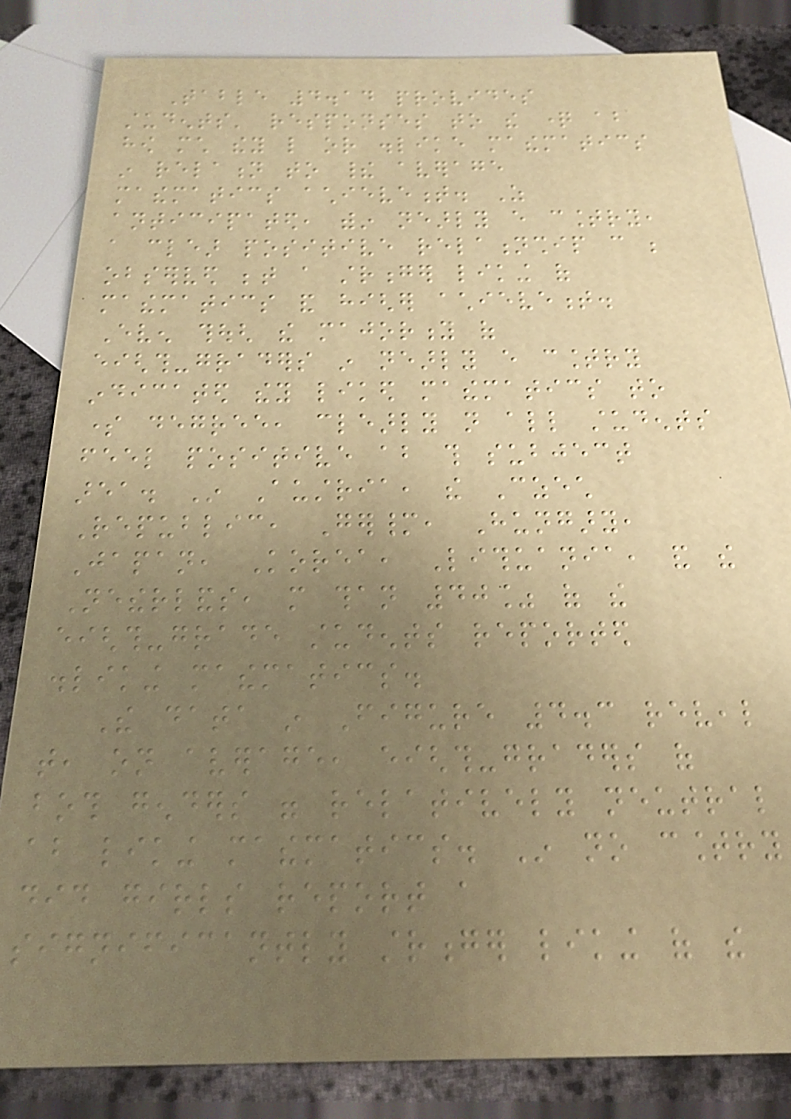Table 4.14 provides
students' responses to the question about
how much they like or dislike mathematics
in relation to their average
mathematics achievement. As
anticipated, within nearly every country,
a clear positive relationship can be
observed between a stronger liking of
mathematics and higher achievement.
Even though the majority of
eighth-graders in nearly every country
indicated they liked mathematics to
some degree, clearly not all students
feel positive about this subject
area. In Austria, the Czech
Republic, Germany, Hungary,
Japan, Korea, Lithuania, and the
Netherlands, more than 40% of the
eighth-grade students reported
disliking mathematics.
The data in Figure 4.3 reveal
that, on average, eighth-graders of
both genders were relatively neutral
about liking mathematics. In no country
did girls report a
significantly stronger liking of the
